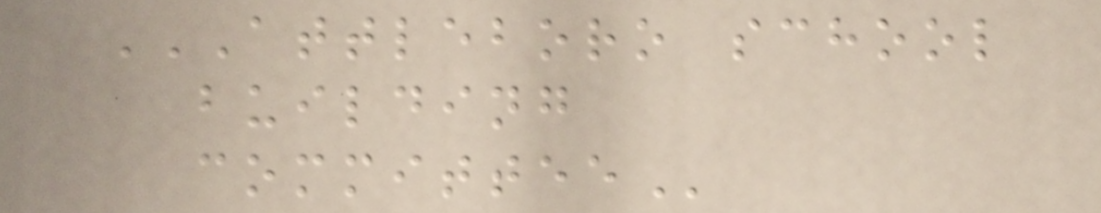ATTLEBORO SCHOOL
BUILDING
COMMITTEE
